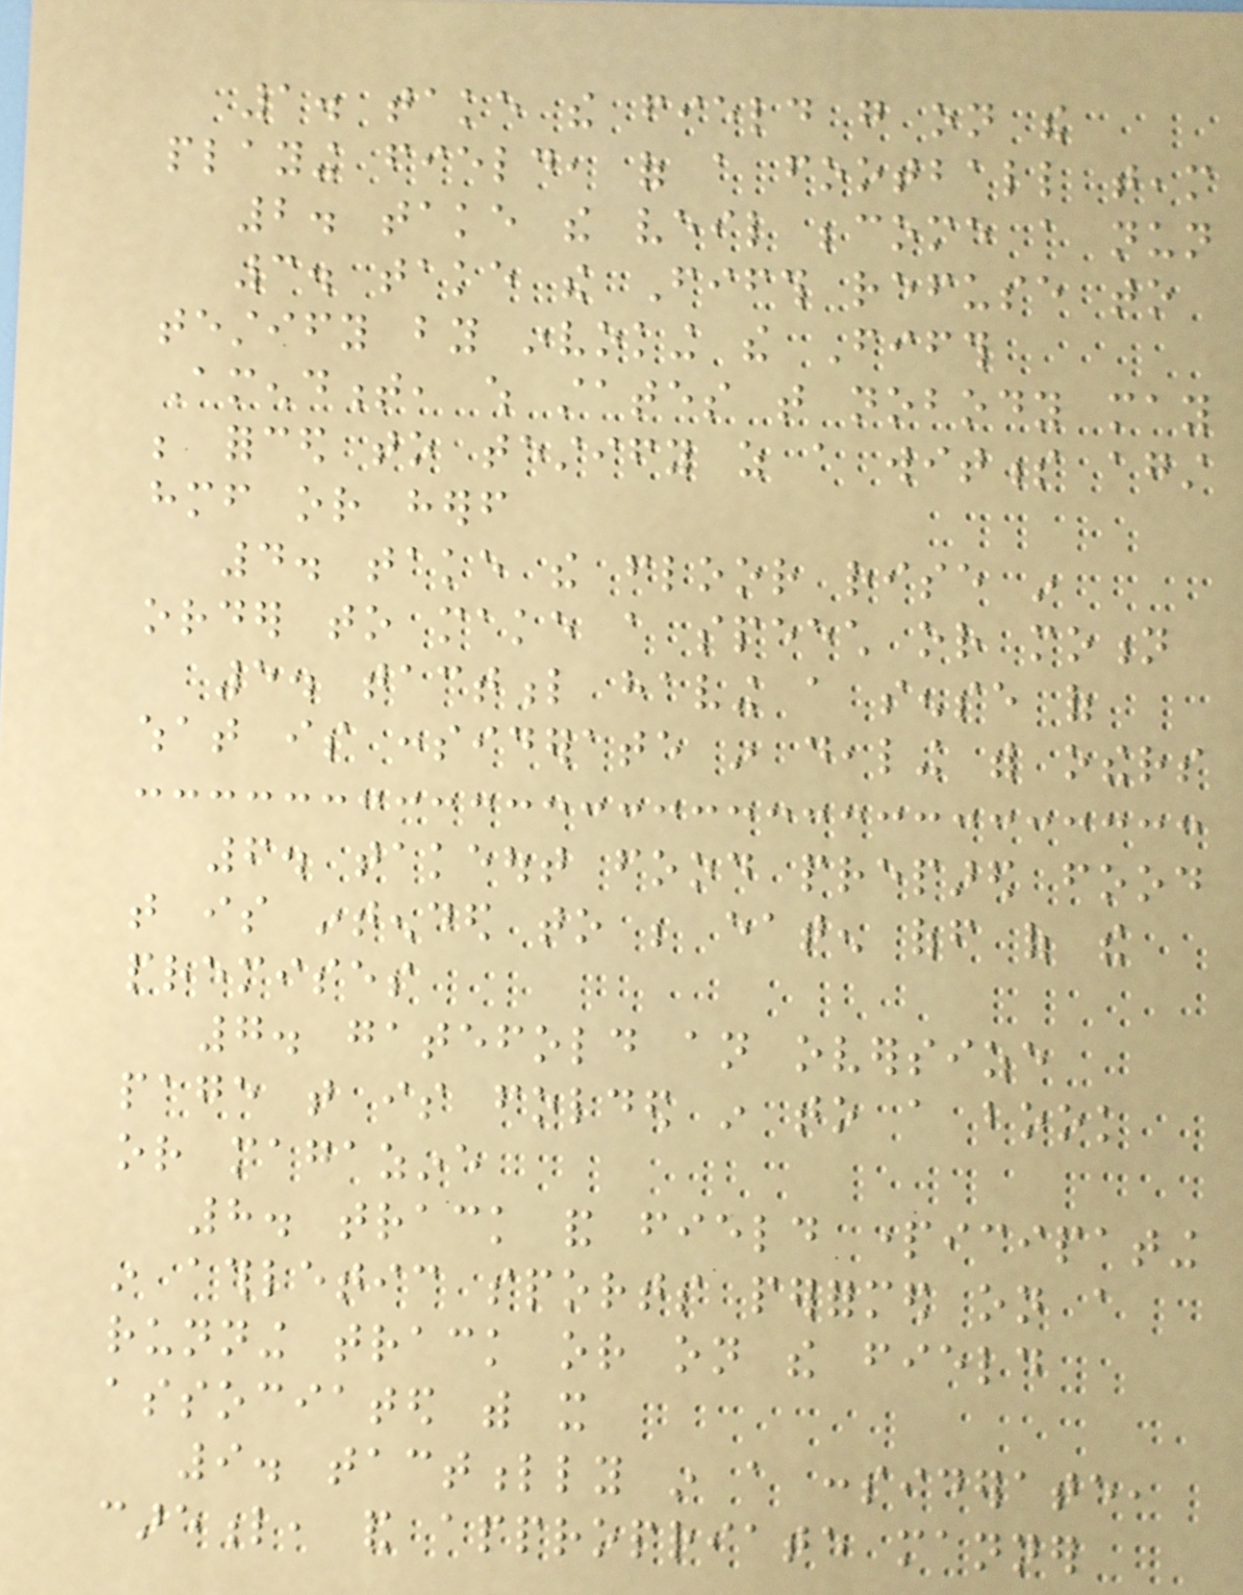1. take the field go on the
playing field, of a football team
2. take the veil become a nun
3. take the Fifth refuse to
testify by invoking the Fifth
Amendment, which states that nobody may
be forced to testify as a witness against
himself or herself
4. take the floor rise in
order to make a speech or motion
5. tactful having a sense of
what is considerate in dealing with others
6. takeout food prepared food
that is intended to be eaten off of the
premises
7. gatefold an oversize
page that is folded in to a book
or magazine
8. track and field participating
in athletic sports performed on a
running track or on the field
associated with it
9. tactfully in a considerate,
careful, and appropriate manner
